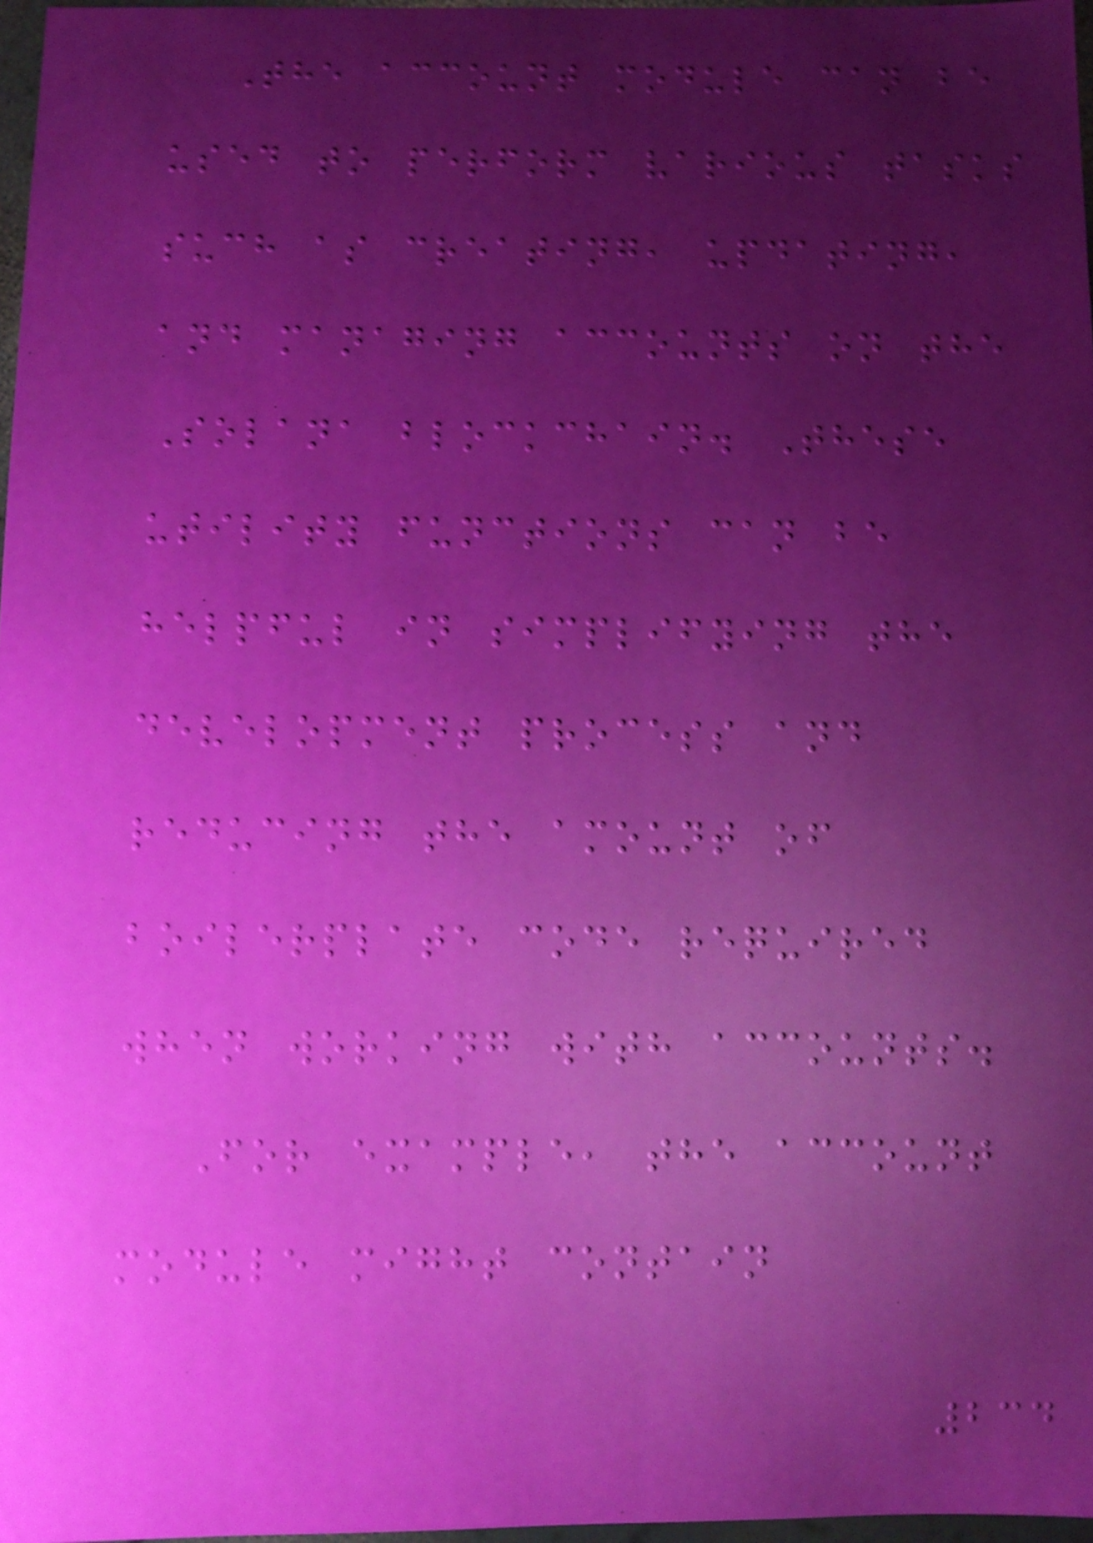The account module can be
used to perform various tasks
such as creating, updating,
and managing accounts on the
Solana blockchain. These
utility functions can be
helpful in simplifying the
development process and
reducing the amount of
boilerplate code required
when working with accounts.
For example, the account
module might contain
234
